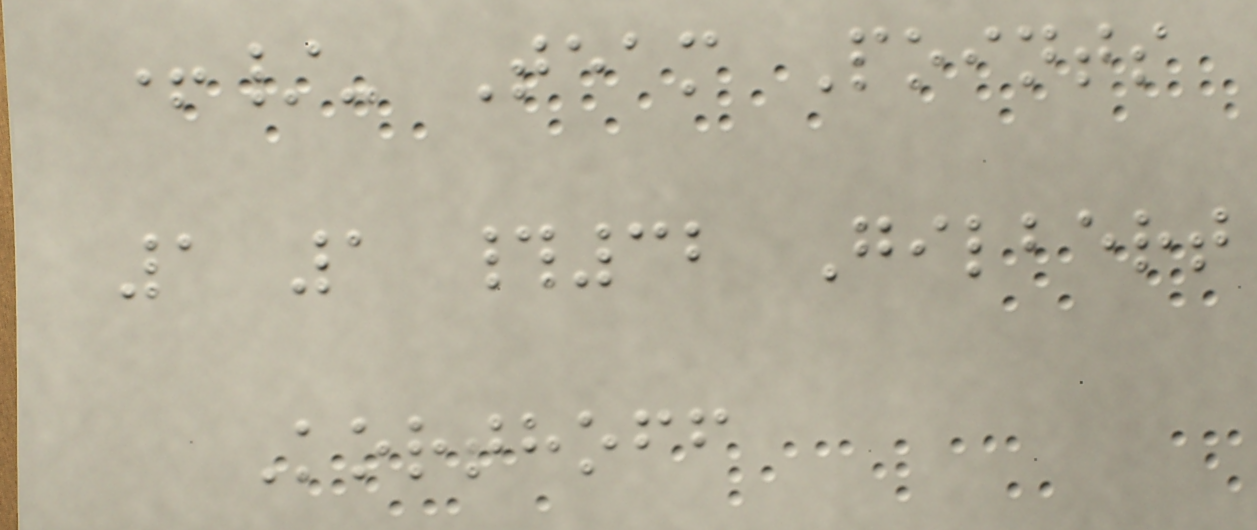+/- Team Points
1 1 #32 Gilbert
Korthoff
